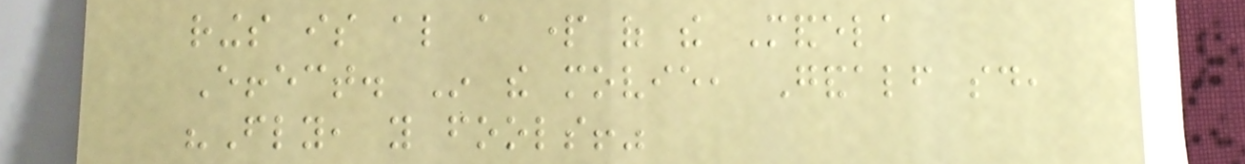rings is also a part of the Mandela
Effect. In the movie, Gandalf said,
"Fly, you fools!"
